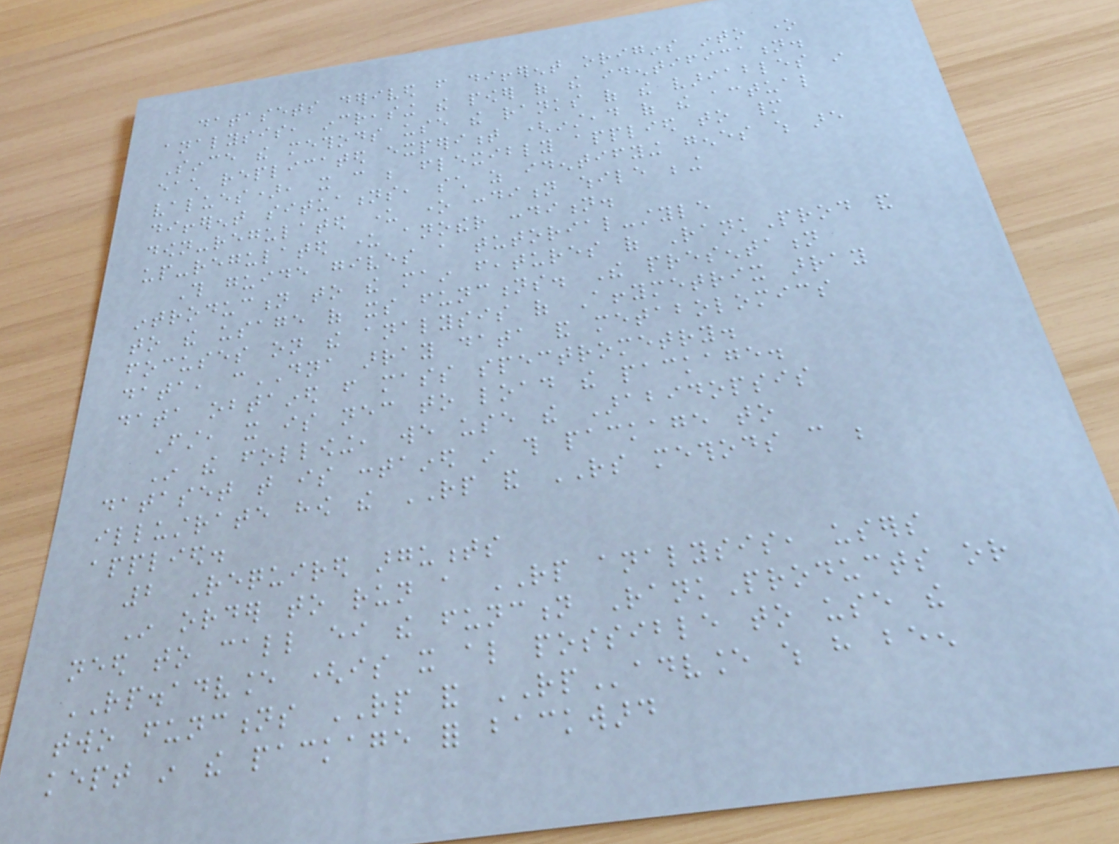datasets derived from different origins into one
analysis, increasing the power of the identification.
Since the methods use the ranks of the variables in
each replicated experiment (instead of the actual
values), it can be flexibly applied to many
different situations, such as identifying genes which are
down-regulated under one condition while being
up-regulated under another condition.
This guide gives a tutorial-style
introduction to the main features of RankProd and
to the usage of its functions. The presentation
focuses on the analysis of Affymetrix array
data, cDNA array data and metabolomics
data obtained from mass spectrometry.
First, it is necessary to load the package.
In the following, we use the Arabidopsis
dataset that is contained in this package to
illustrate how the RP and RS methods can be
applied.
2 Required arguments
In order to run a RP analysis, users
need to call either the function RankProducts or
RP.advance (is it also possible to use the
two functions RP and RPadvance which have been
kept in the package for backward
